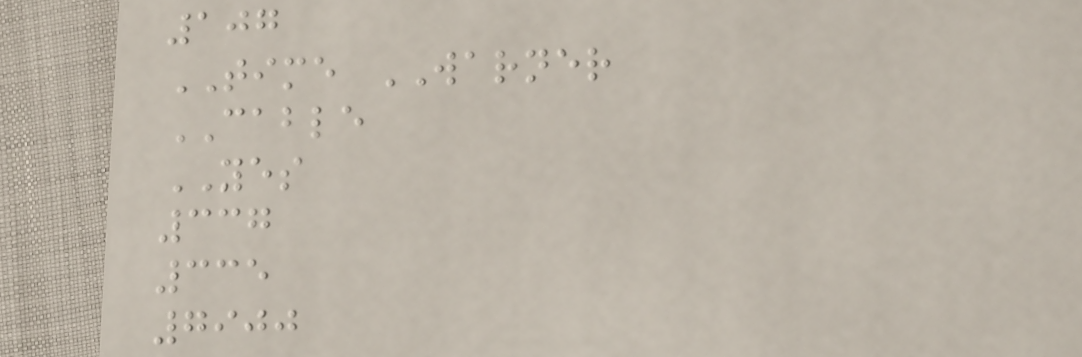107
TIME WARNER
CABLE
YES
337
335
7900
